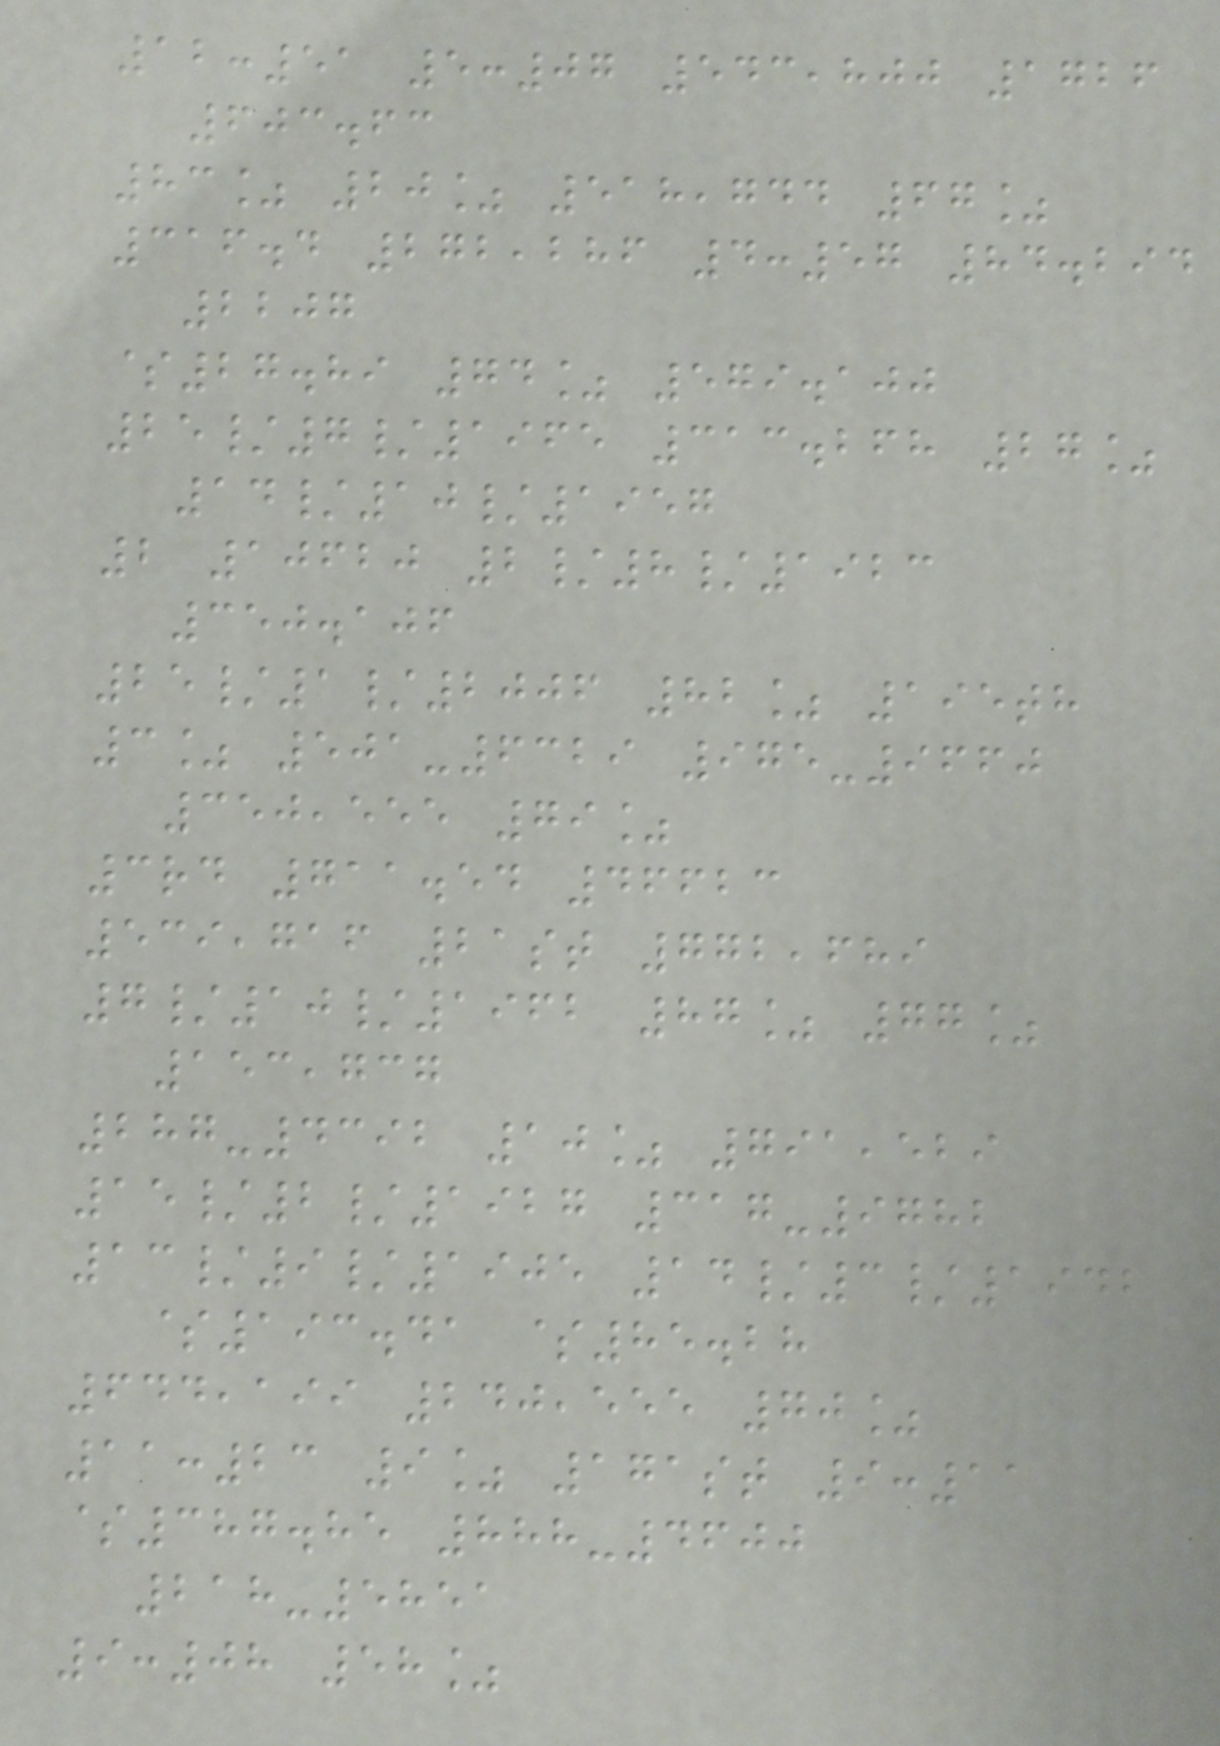12:51 5:07 543,800 1726
603.63
83% 20% 518,744 67%
316.4 272,286 4:57 84.294
2207
$27.89 74% 579.100
25/7/1965 313.268 27%
14/10/1957
2 10620 2/8/1923
350.106
25/1/2006 82% 195th
3% 501-6329 975-9660
350,555 79%
3rd 711.54 46623
539,716 21st 772,689
7/10/1962 87% 77%
153,737
287-4392 10% 791,529
15/2/1927 317-9782
13/9/1905 14/3/1942
$193.41 $85.28
644,199 240,555 70%
11:23 9% 171st 9:11
$387.85 888-4600
218-5851
9:08 58%
